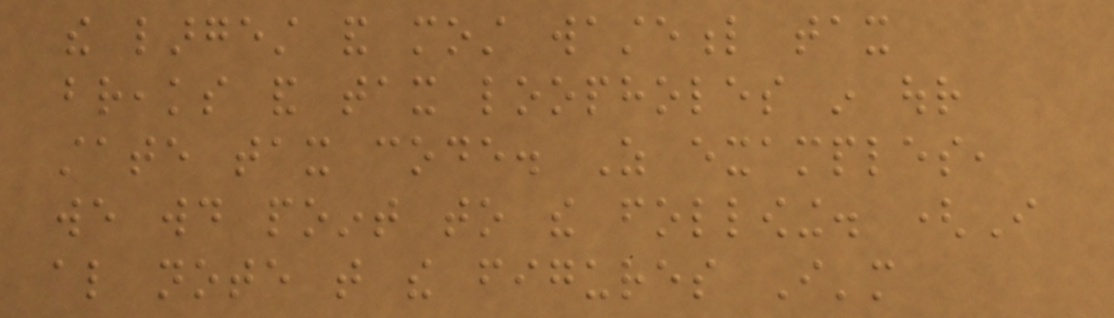the largest and most wasteful tax
breaks and tax loopholes in our
state tax code. As examples,
we would point to the following. (I
also note that the figures I'm
